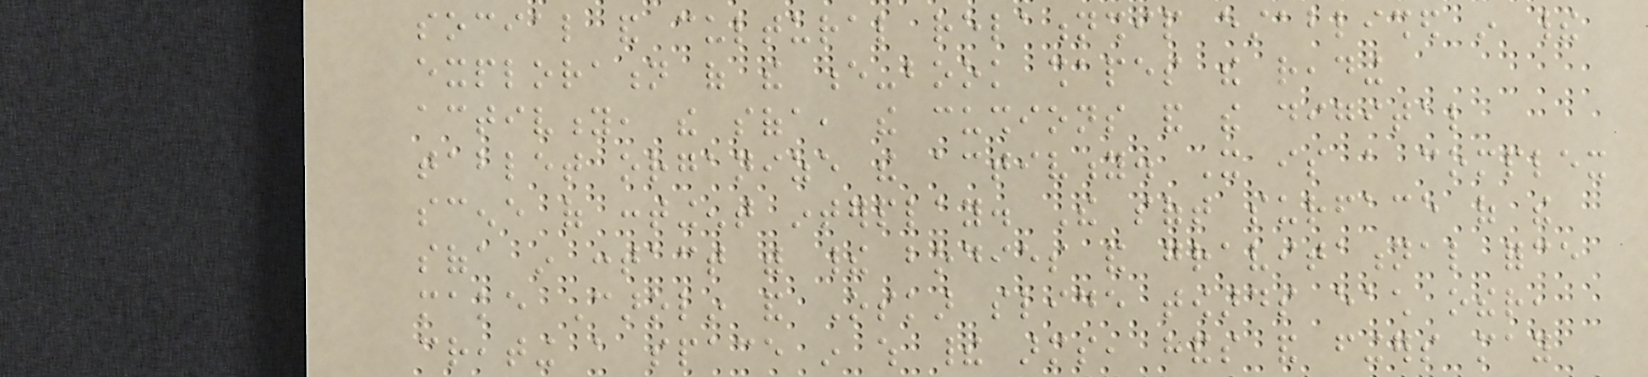social and cultural relationship established in their
exploration of the e-book shapes the reading
activity, the sofa, the cushions and the digital
tablet organize the activity. It is a complex
scene of contingent interplay. The soft surface of the
sofa in contact with their bodies and gravitational force
make Carolin and Oskar slide towards each other,
creating a space in which their arms, hands and fingers may
